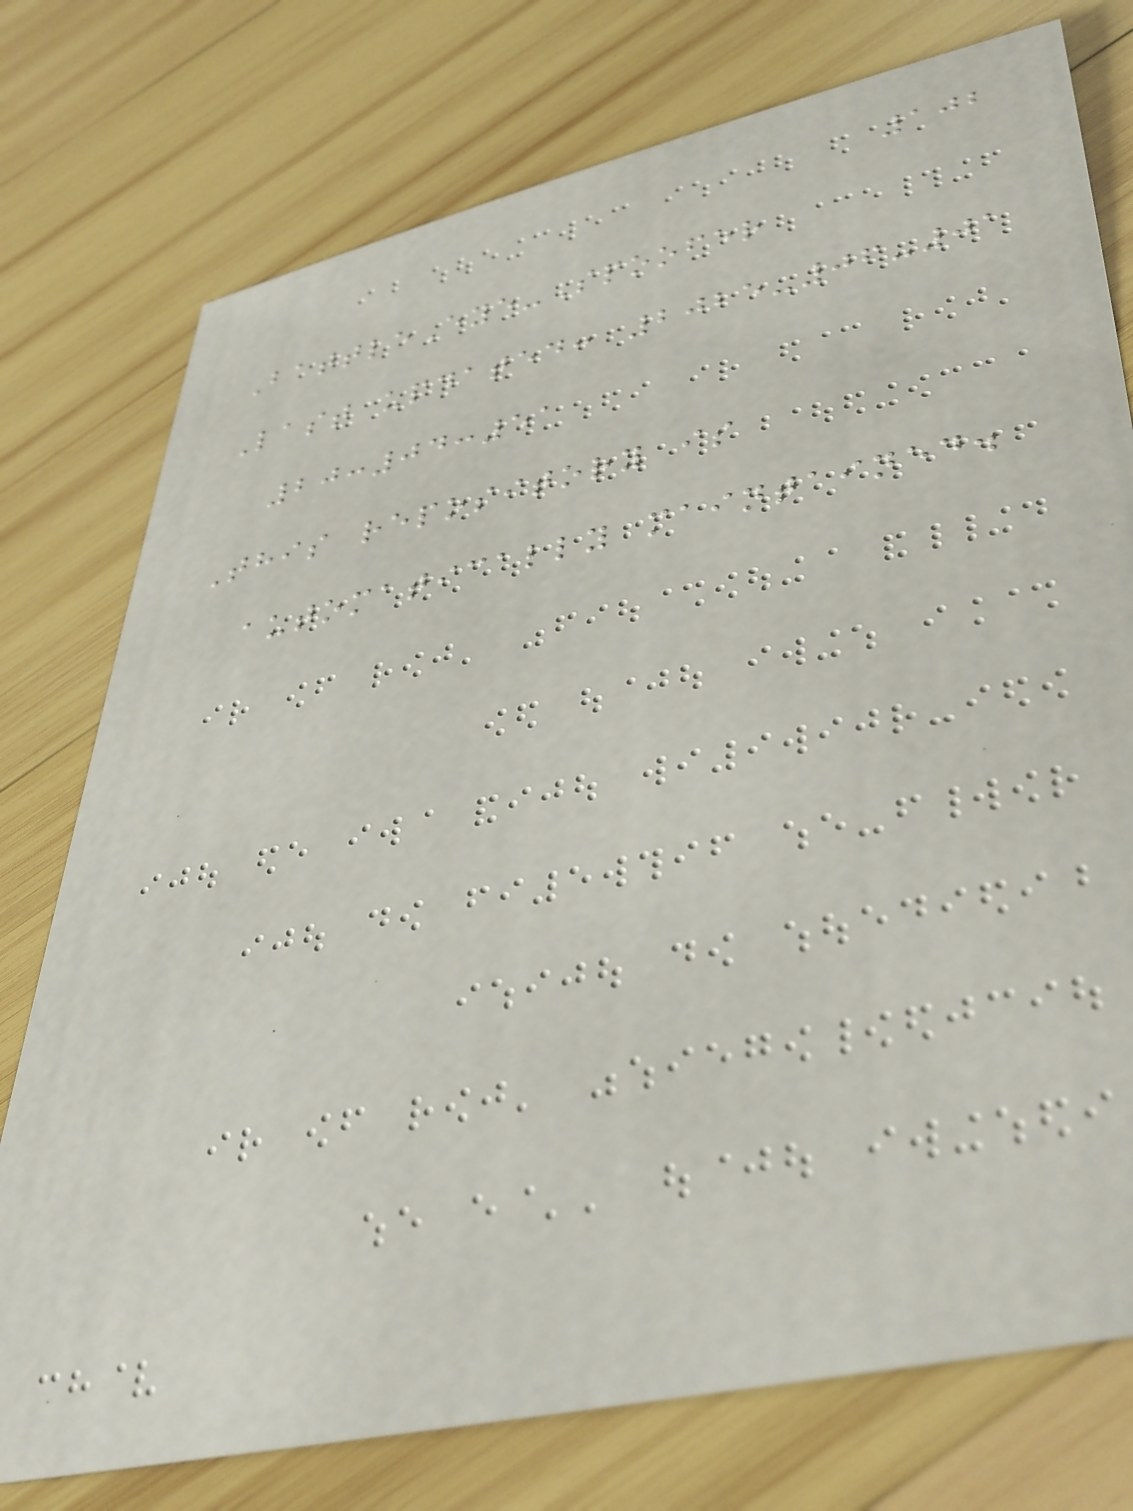102
BattleEye-Spoofer
Last updated: 2025-06-01
20:04:51
This repository is
automatically maintained.
